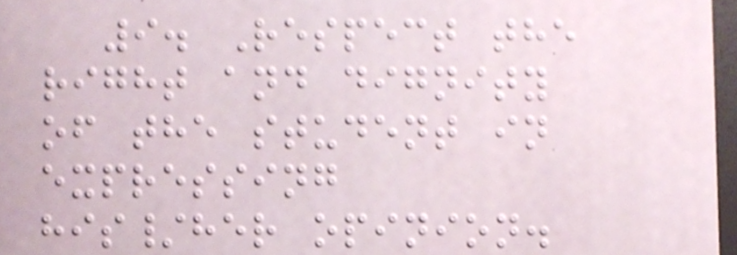9. Respect the
right and dignity
of the student in
expressing
his/her opinion.
